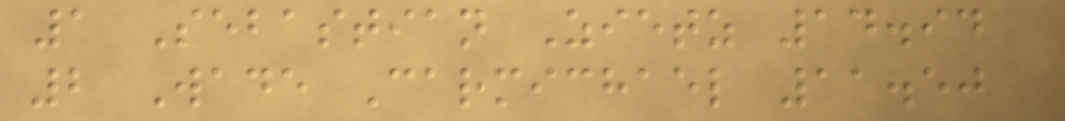1 Sebastian Zietz 14.94
2 Wade Carmichael 11.50
